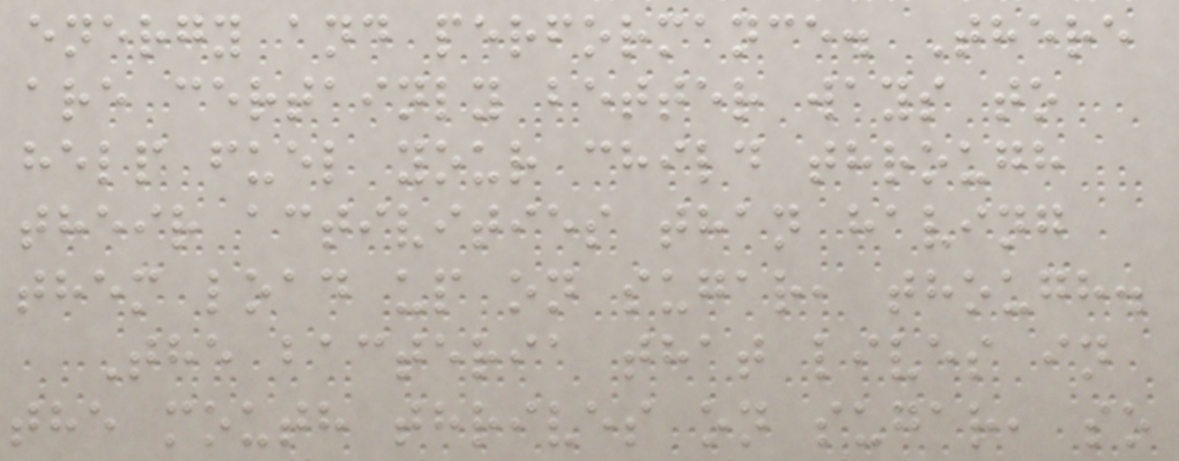energy and performance. There
are certainly better ways to
help fuel your child through
their activities than having
them load up on sugar, though.
The bacteria that lives in
the mouth thrives on sugar, so
